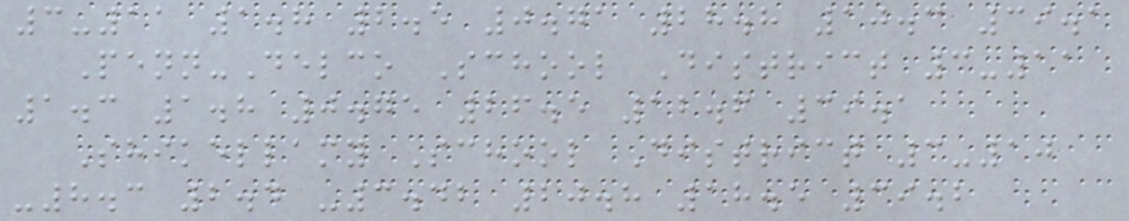3-11 1.8 2.5 0.71 28.8 10.3 39.1
Penn-Delco School District 3-11
1.3 1.8 0.75 26.5 12.6 39.1
Shikellamy School District 3-10
-8.3 2.4 -3.42 20.8 18.5 39.2
